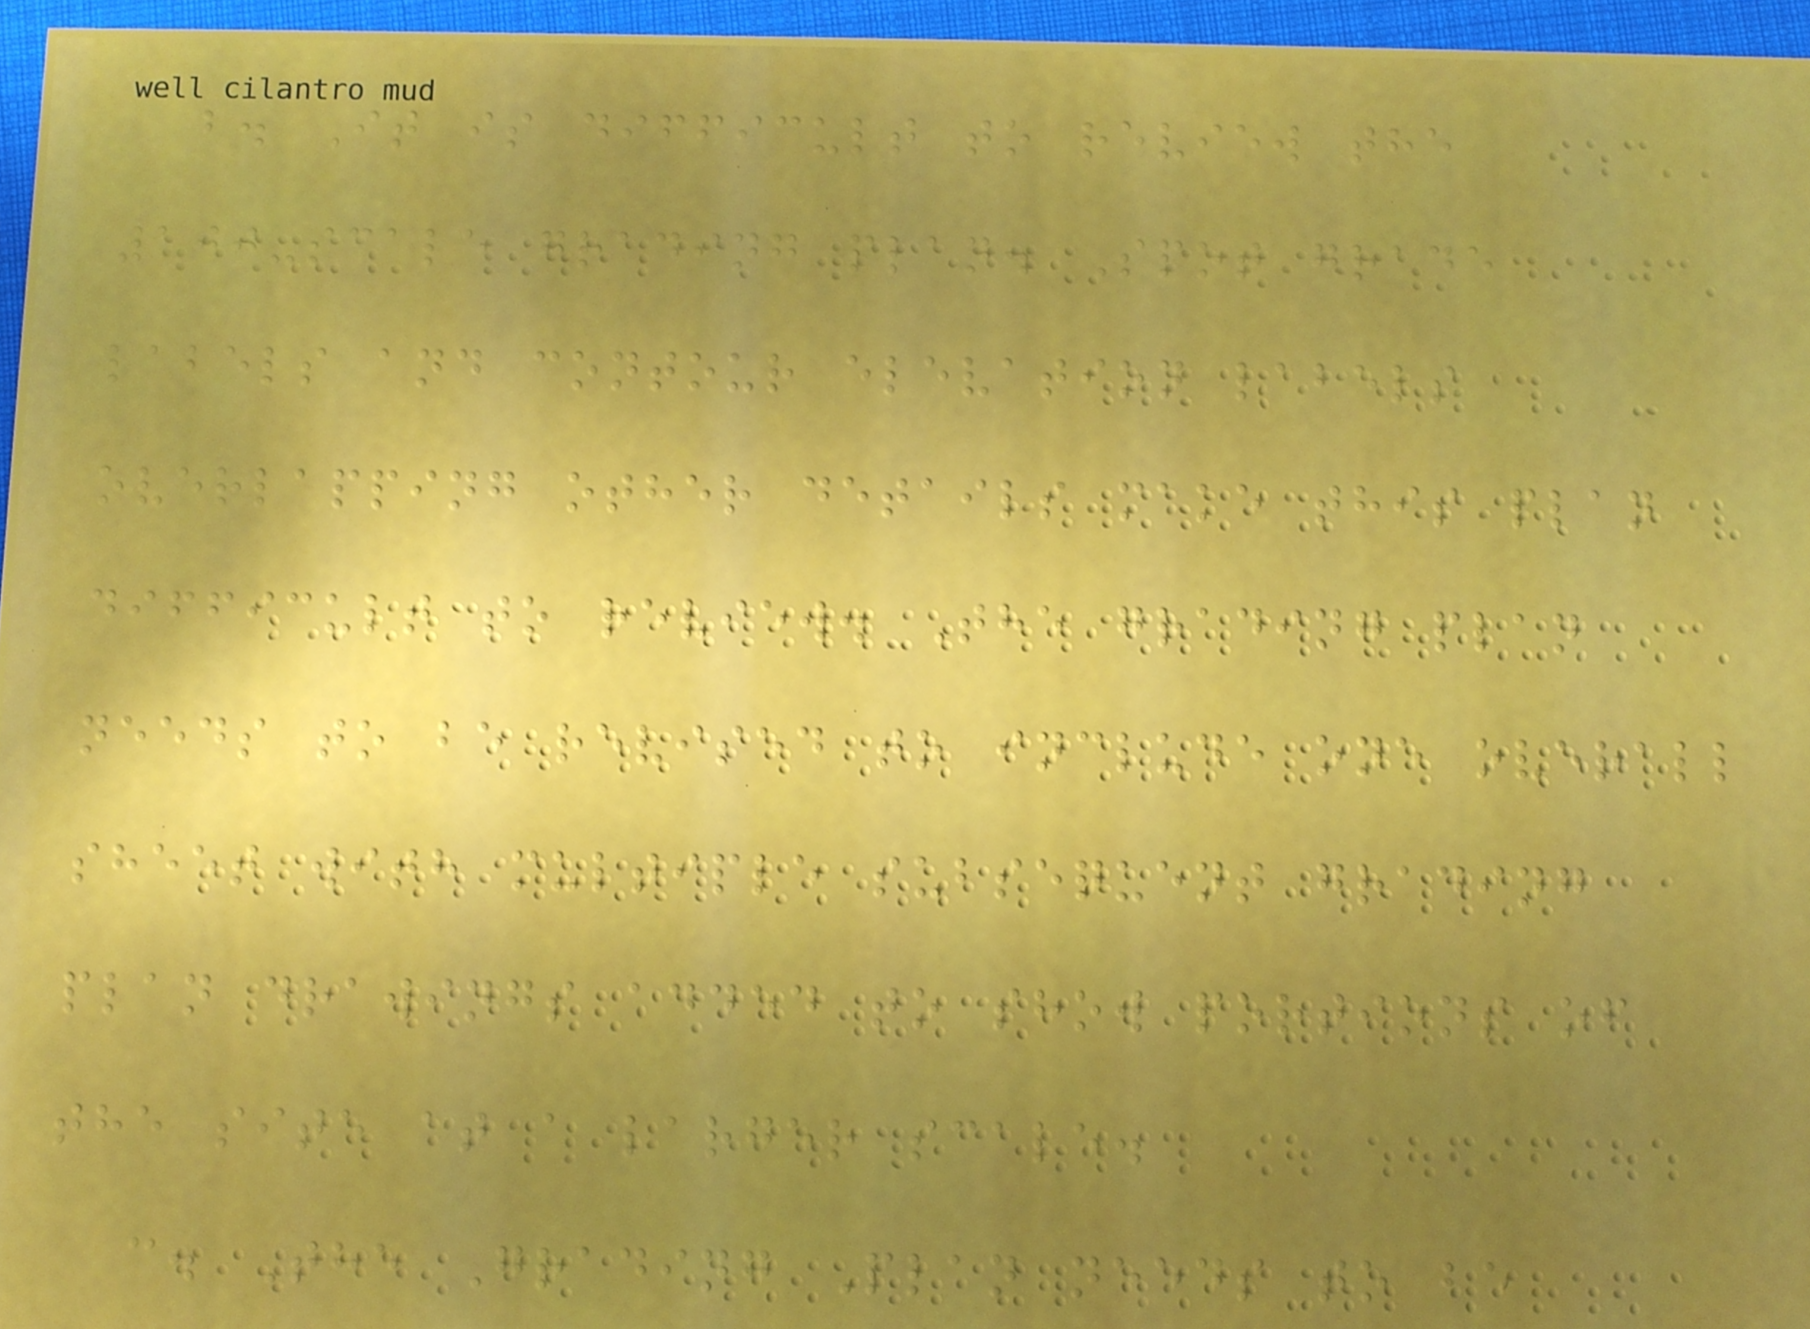b. It is difficult to review the
100-scale grading plan. Spot grade
labels and contour elevation labels
overlapping other details make this plan
difficult to review. The grading plan
needs to be revised to include one overall
sheet with multiple subsequent grading
plan drawings added to show portions of
the site at a larger scale.
c. The Grading Plan needs to be
